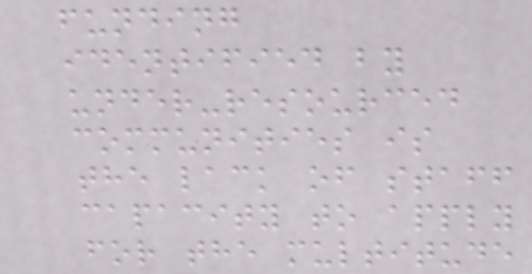funding
identified by
under-resourced
communities is
the lack of staff
capacity to apply
for the multitude
